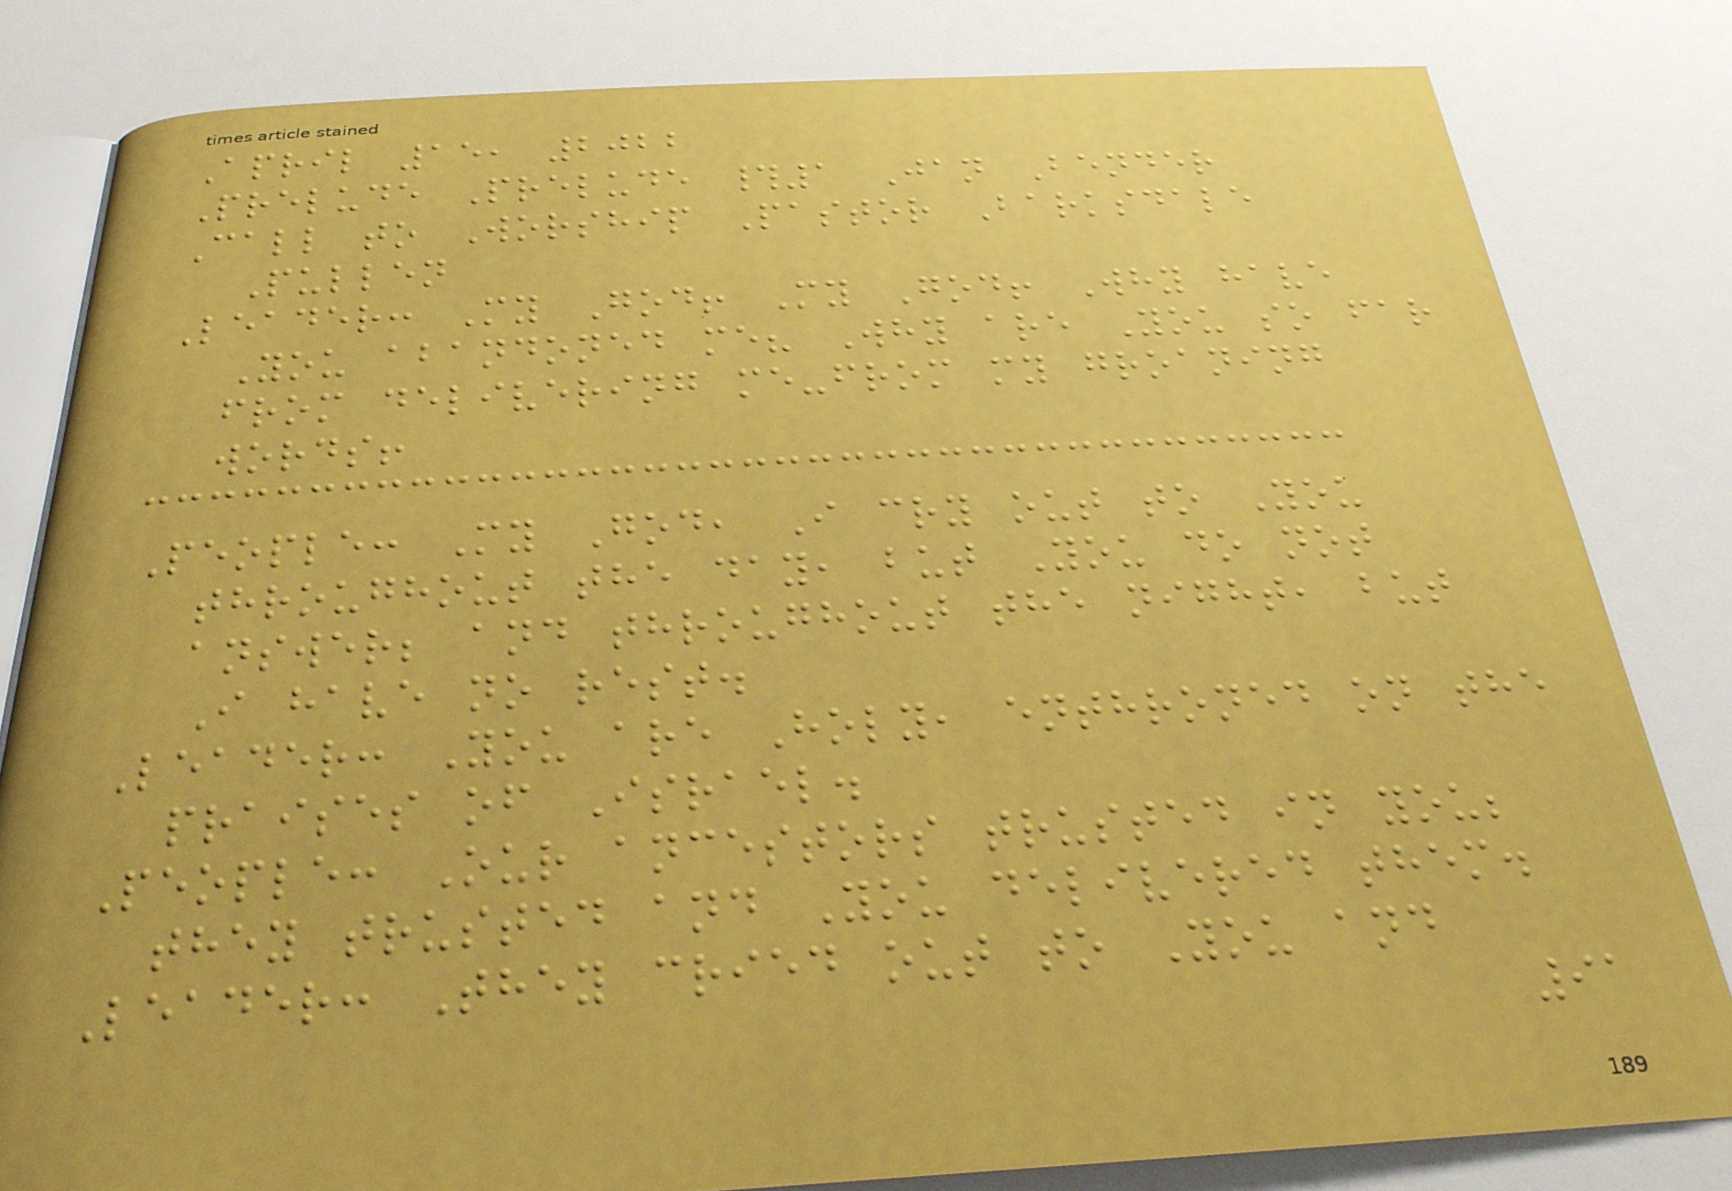April 15, 2022
Prelude Prelude #1 Jan Bender
Call to Worship Pastor Barksdale
Pullen
Leader: My God! My God! Why have
You abandoned me? Why are You so far
from delivering me-from my groaning
words!
People: My God, I cry out to You
throughout the day, but You do not
answer; and throughout the night, but
I have no rest.
Leader: You are Holy, enthroned on the
praises of Israel.
People: Our ancestors trusted in you;
they trusted and You delivered them.
Leader: They cried out to You and
91
